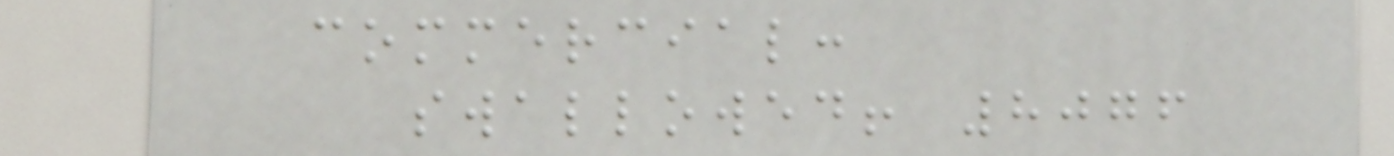commercial:
swallowed! 8076
